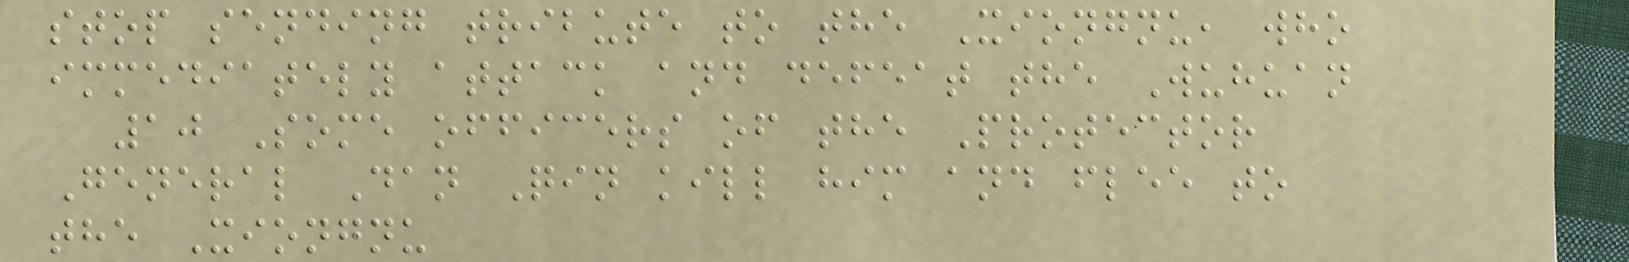stop sending tribute to the Xiongnu, who
immediately attack and defeat the Wuhuan
10 Some officers of the Protector
General Dan Qin kill him and flee to
the Xiongnu
